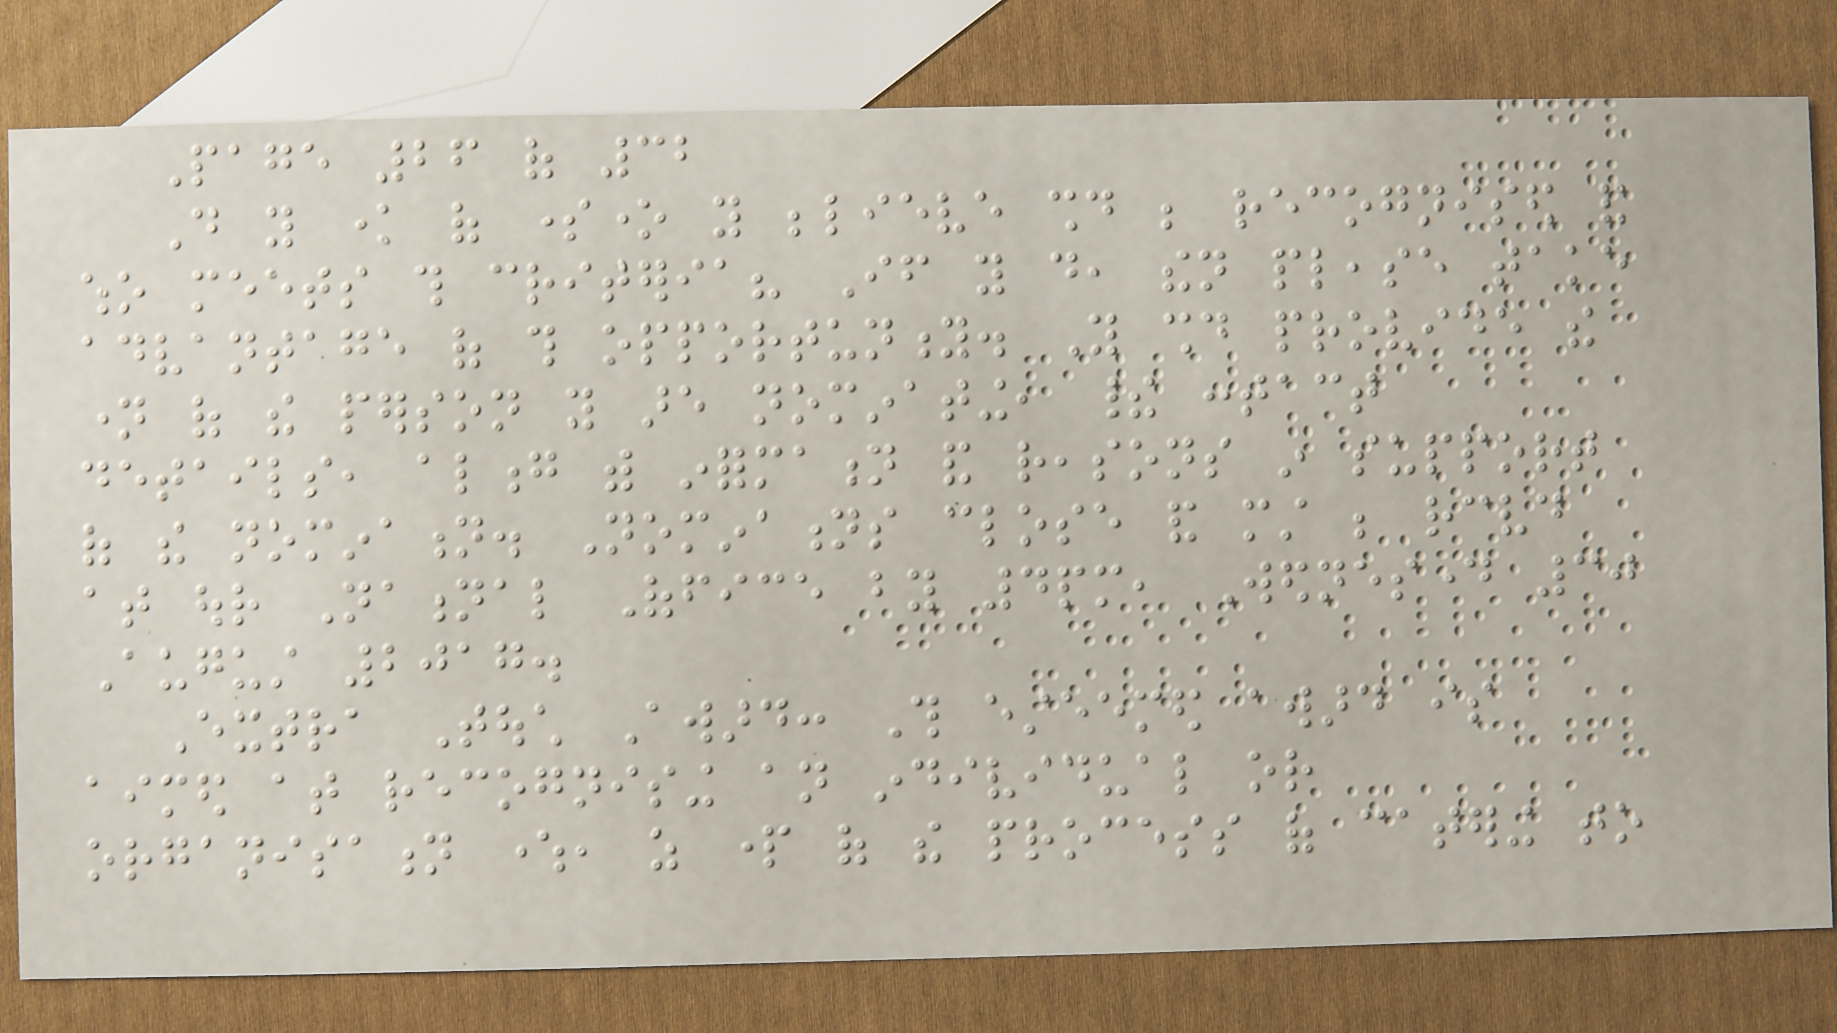Page 26 of 32
Do you know of someone you believe should be recognised and
who meets this criteria? If you do, then please take
advantage of this opportunity. You should provide the
name of the person you are nominating, their contact
details, along with information and reasons in support
of the nomination. Nominations close and must be received
at our National Office by 4pm, Wednesday 30
August 2017.
Extra Touch Award: This esteemed award is
aimed at recognising an individual or
organisation where, as part of the process of catering to
